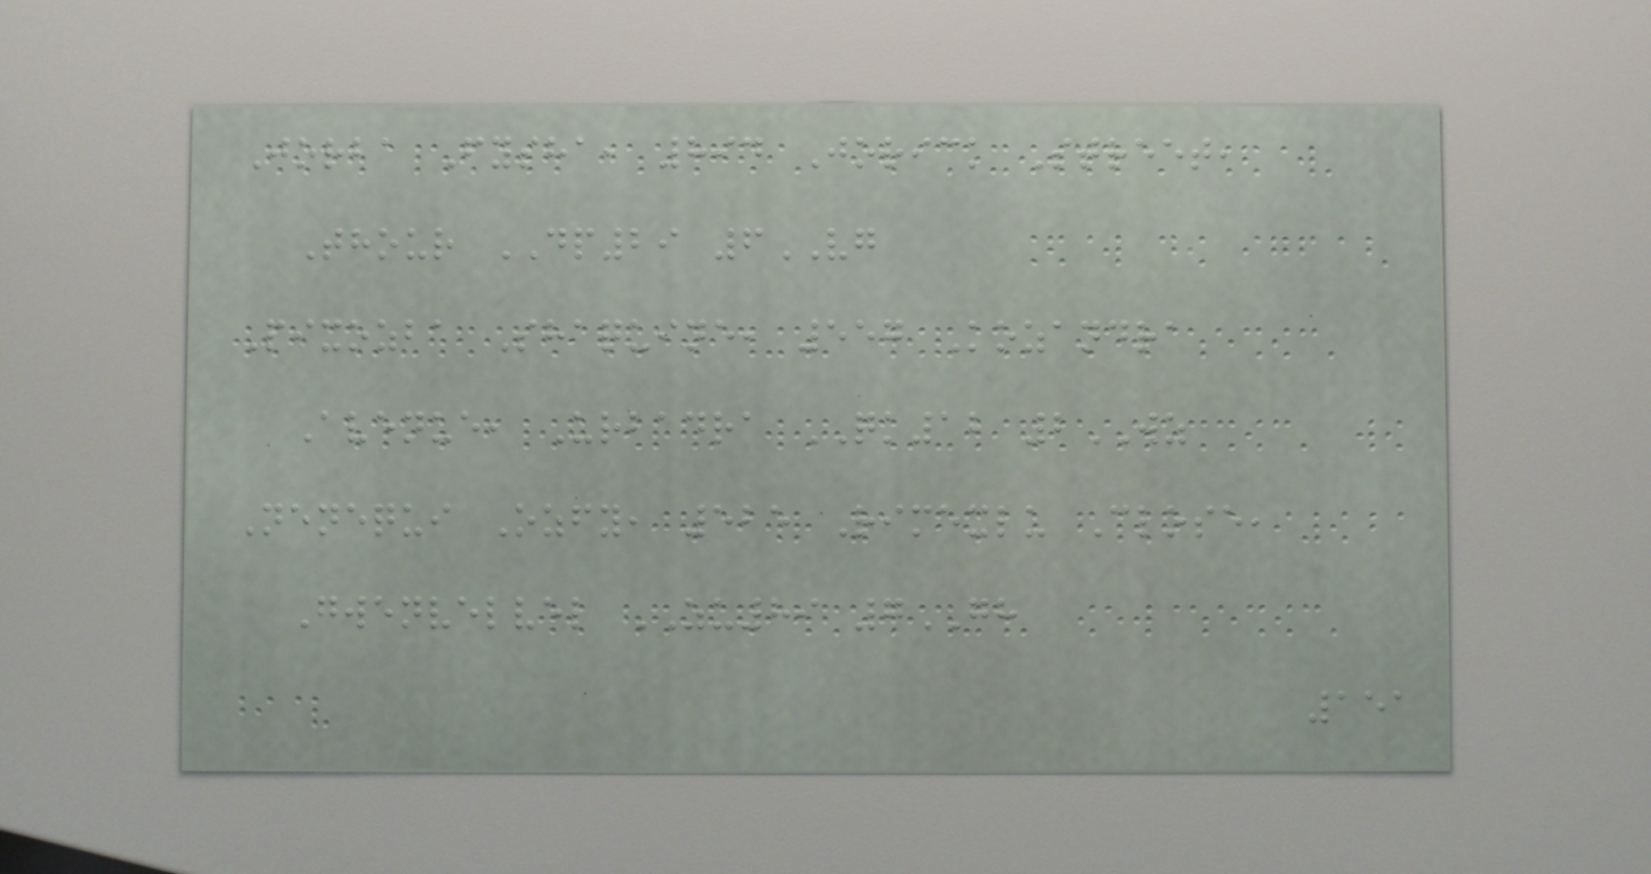Jorba Fysha, 894 Jorick Street,
Thour DP29 6VG
Pixozba Shaquine, 557 Kozandra
Avenue, Urbadra QK12 2WZ
Nenequi Ozfy, 525 Rimexlu Close,
Gwenvelvel ZU89 7GH
151
